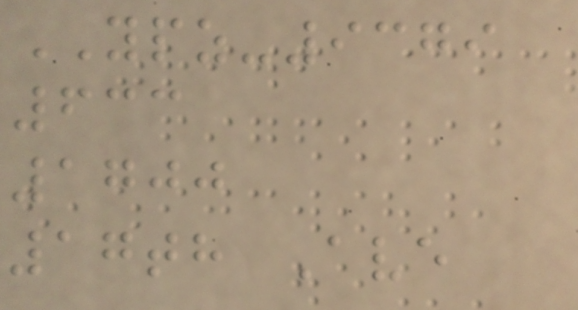YPZ-9379
633
1700
17th Ave
